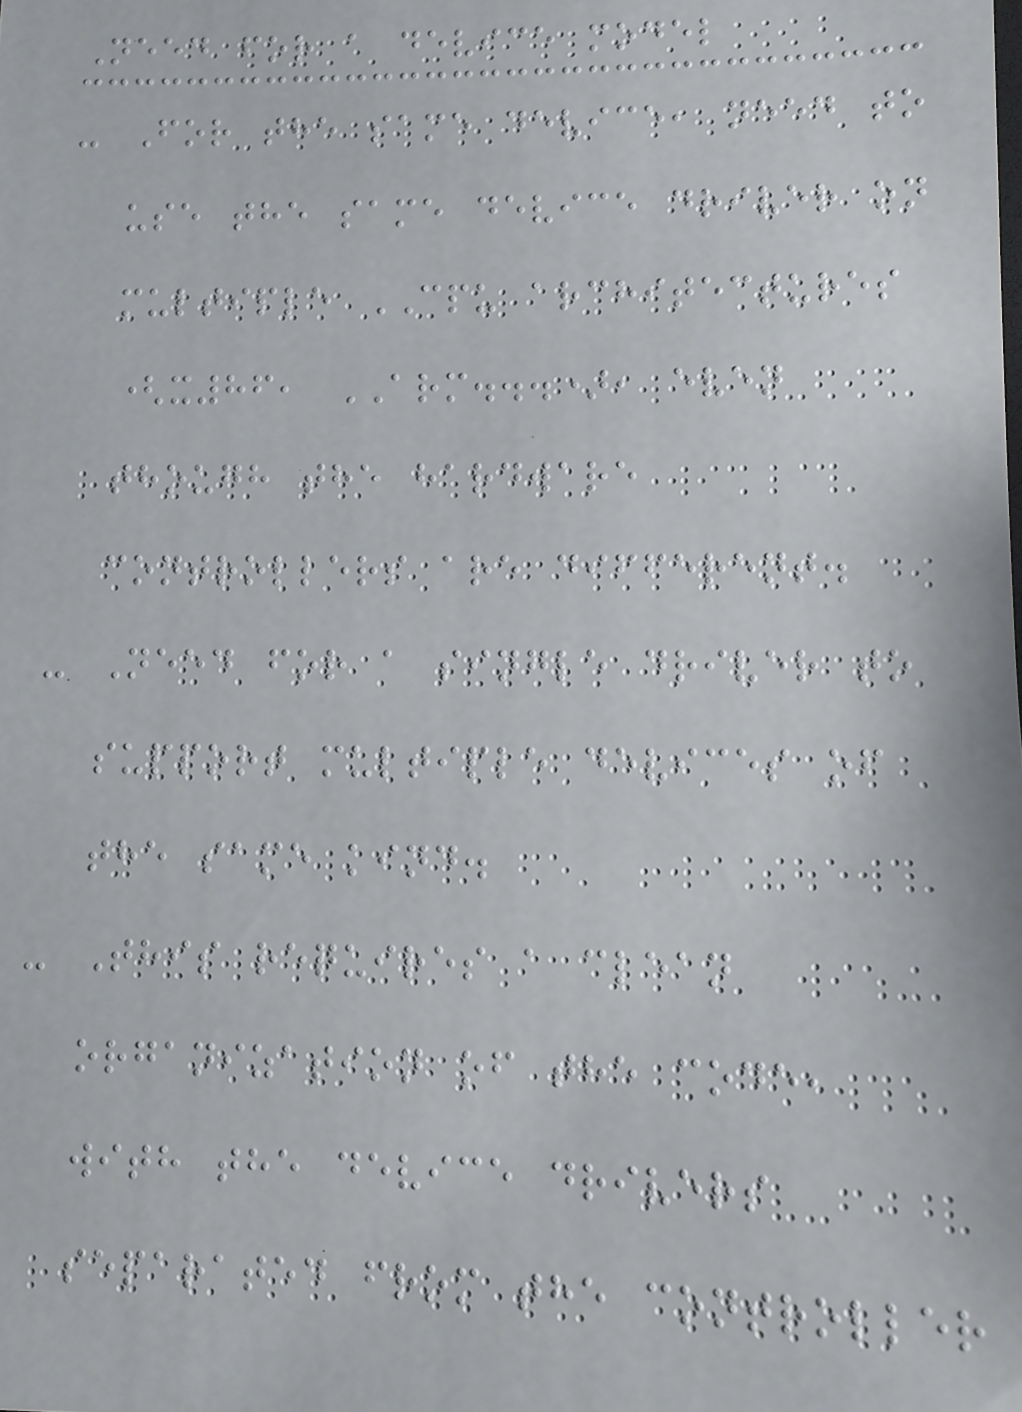Need for a device model
- For the same device, need to
use the same device driver on
multiple CPU architectures
(x86, ARM...), even
though the hardware
controllers are different.
- Need for a single driver to
support multiple devices of
the same kind.
- This requires a clean
organization of the code,
with the device drivers
separated from the controller
